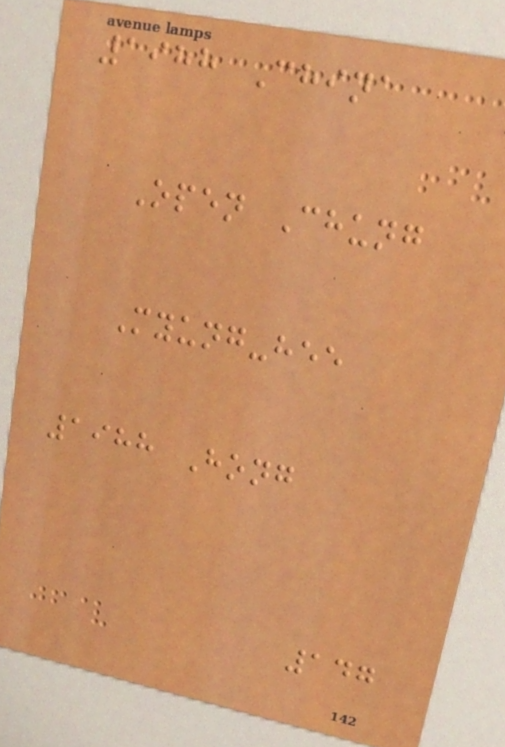1988 China
Open Chung
Myung-hee
1988 Hong
147
